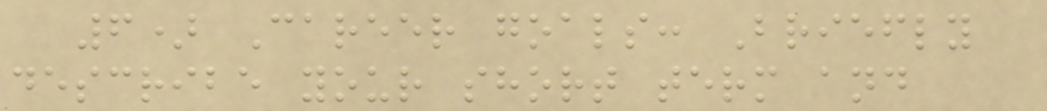6) Career goals: Briefly
describe your short term and
